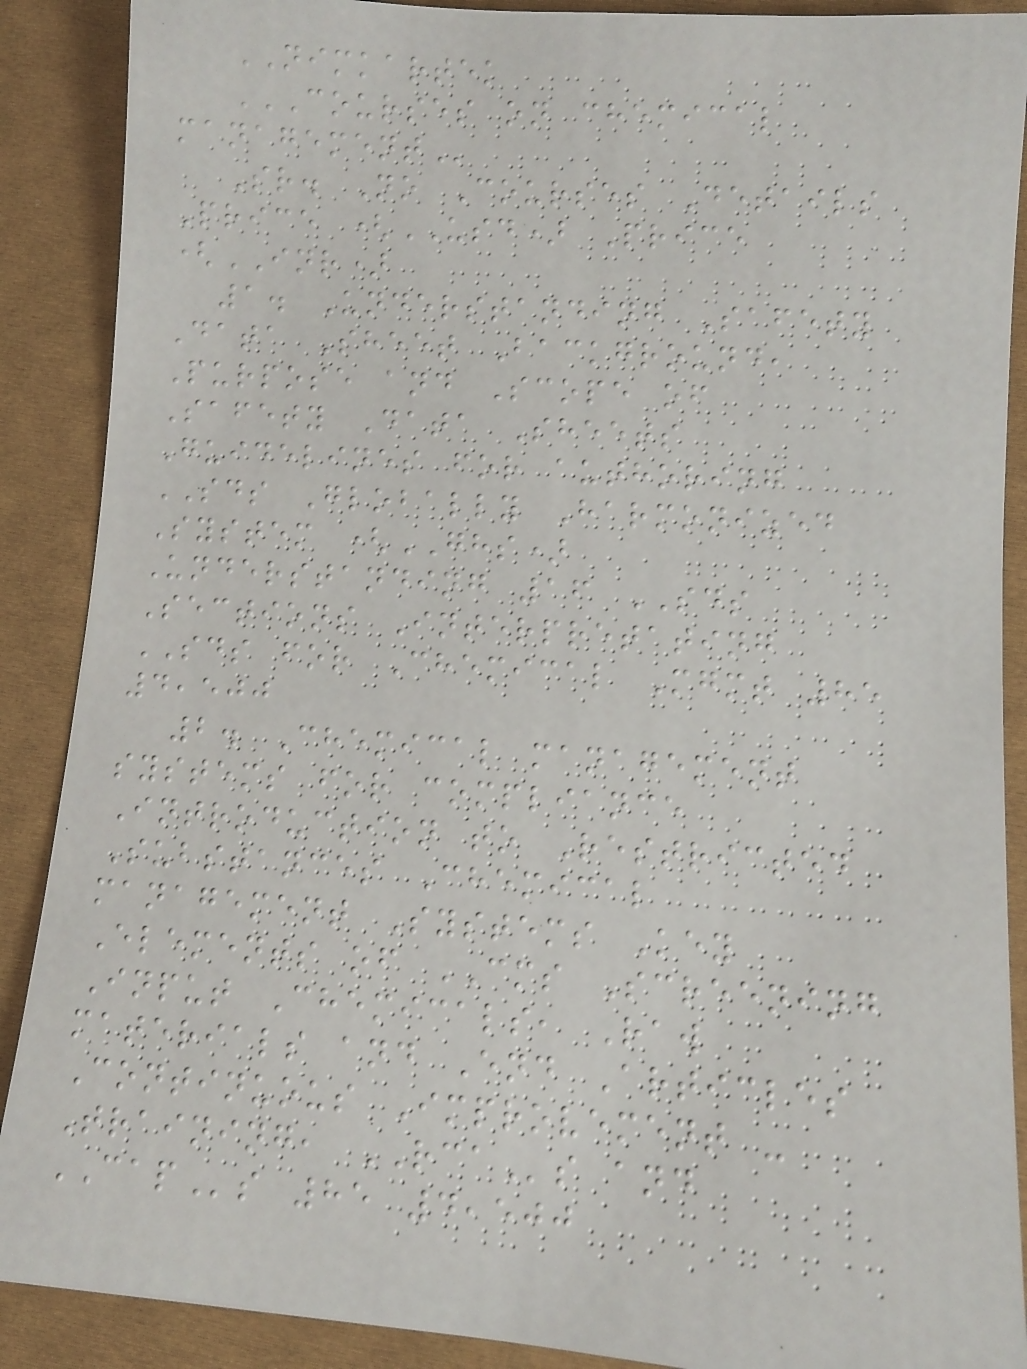NIMKARTEK
COURSES ON CHEMICAL
MANAGEMENT
Sr. No Courses Details
Price (USD) Price
(INR)
1. Understanding Safety
Data Sheet Background,
Purpose and Scope of
Safety Data Sheets
Guidelines for authoring
SDS Globally Harmonized
System (GHS)
Understanding 16 SDS
Sections Interpretating
SDS for Chemical Mgmt 85
4,500
2. Chemical management
systems for compliance
Introduction to Restricted
Substances Chemical
management Systems Key
Elements of CMS Screening
Input Chemicals, Raw
materials and End Articles
Continuous Improvement -
Training, RCAs and
CAPs 85 4,500
